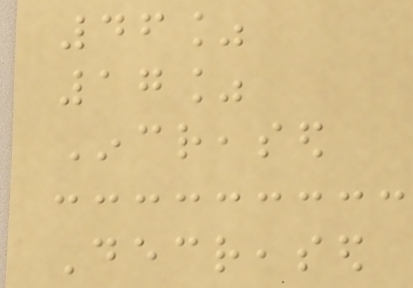46%
17%
Increased
Decreased
